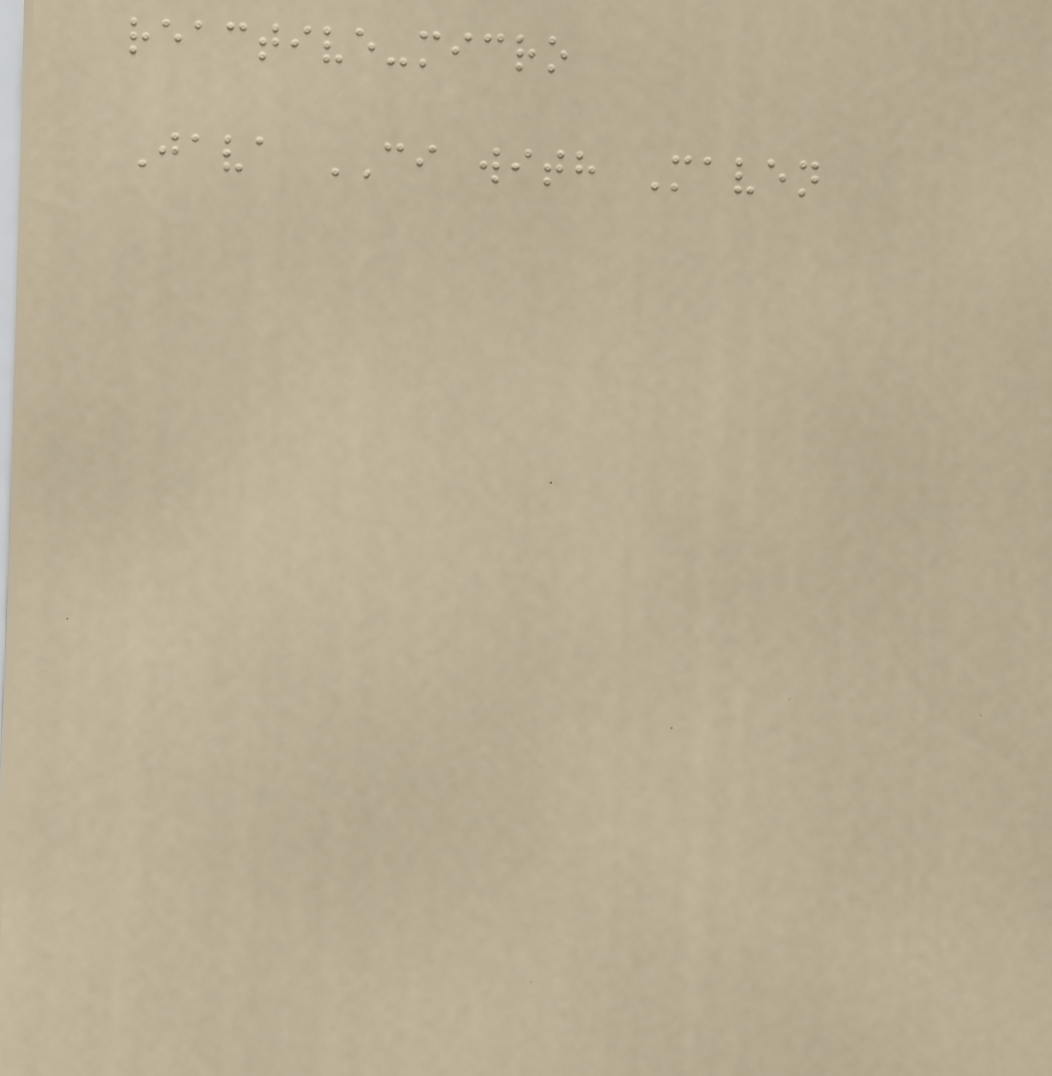reactive-micro
Java CI with Maven
